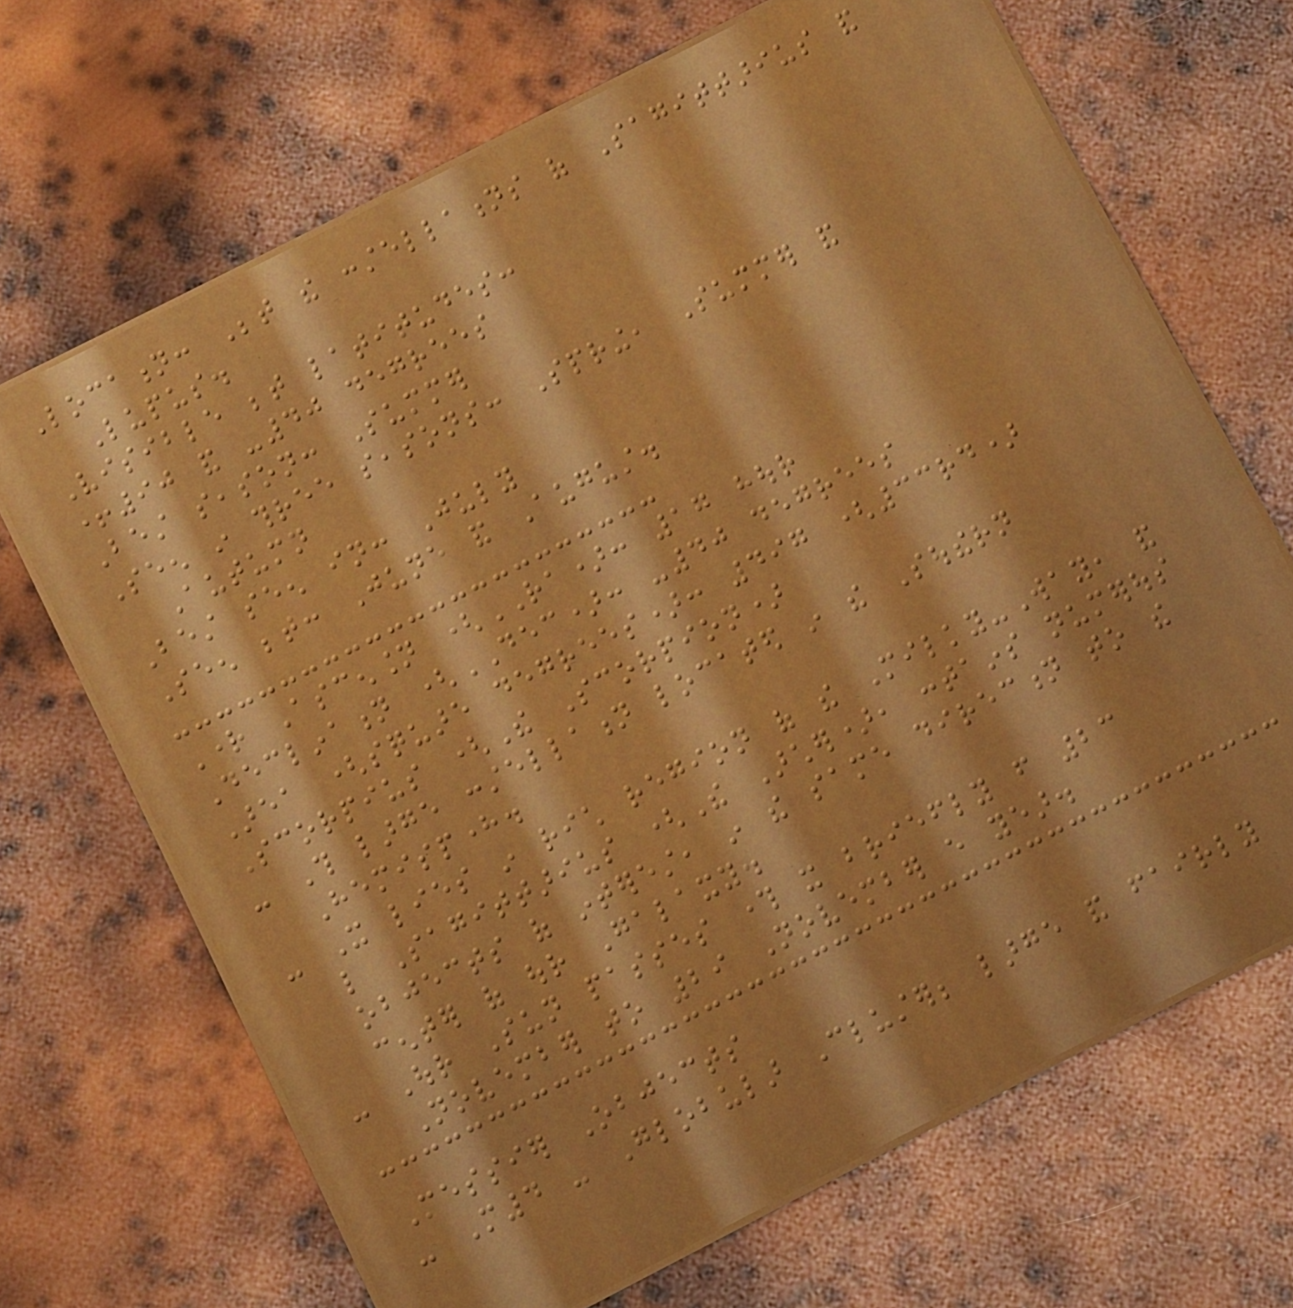Location: Between the constellations of Sagittarius and
Lupus.
Visible between latitudes:
+90 and -40 degrees
Best season: Summer
Seen in three seasons: Spring, Summer and
Autumn
Best seen in: July
Seen between: June and August.
Right Ascension (RA): 17 hour
Declination (DEC): -40 degrees
Area (square degrees): 497 (33rd)
Scorpius (The Scorpion)
- This large constellation located in the Southern
Hemisphere.
- It lies in rich region of the Milky-Way, and
like Sagittarius (The Archer), contains numerous
objects of interest, in the same direction to the
center of our Galaxy.
- Our Sun passes through it briefly from 23
November to 29 November every year.
Messier Objects
- M4 - Globular Cluster; large and fairly
